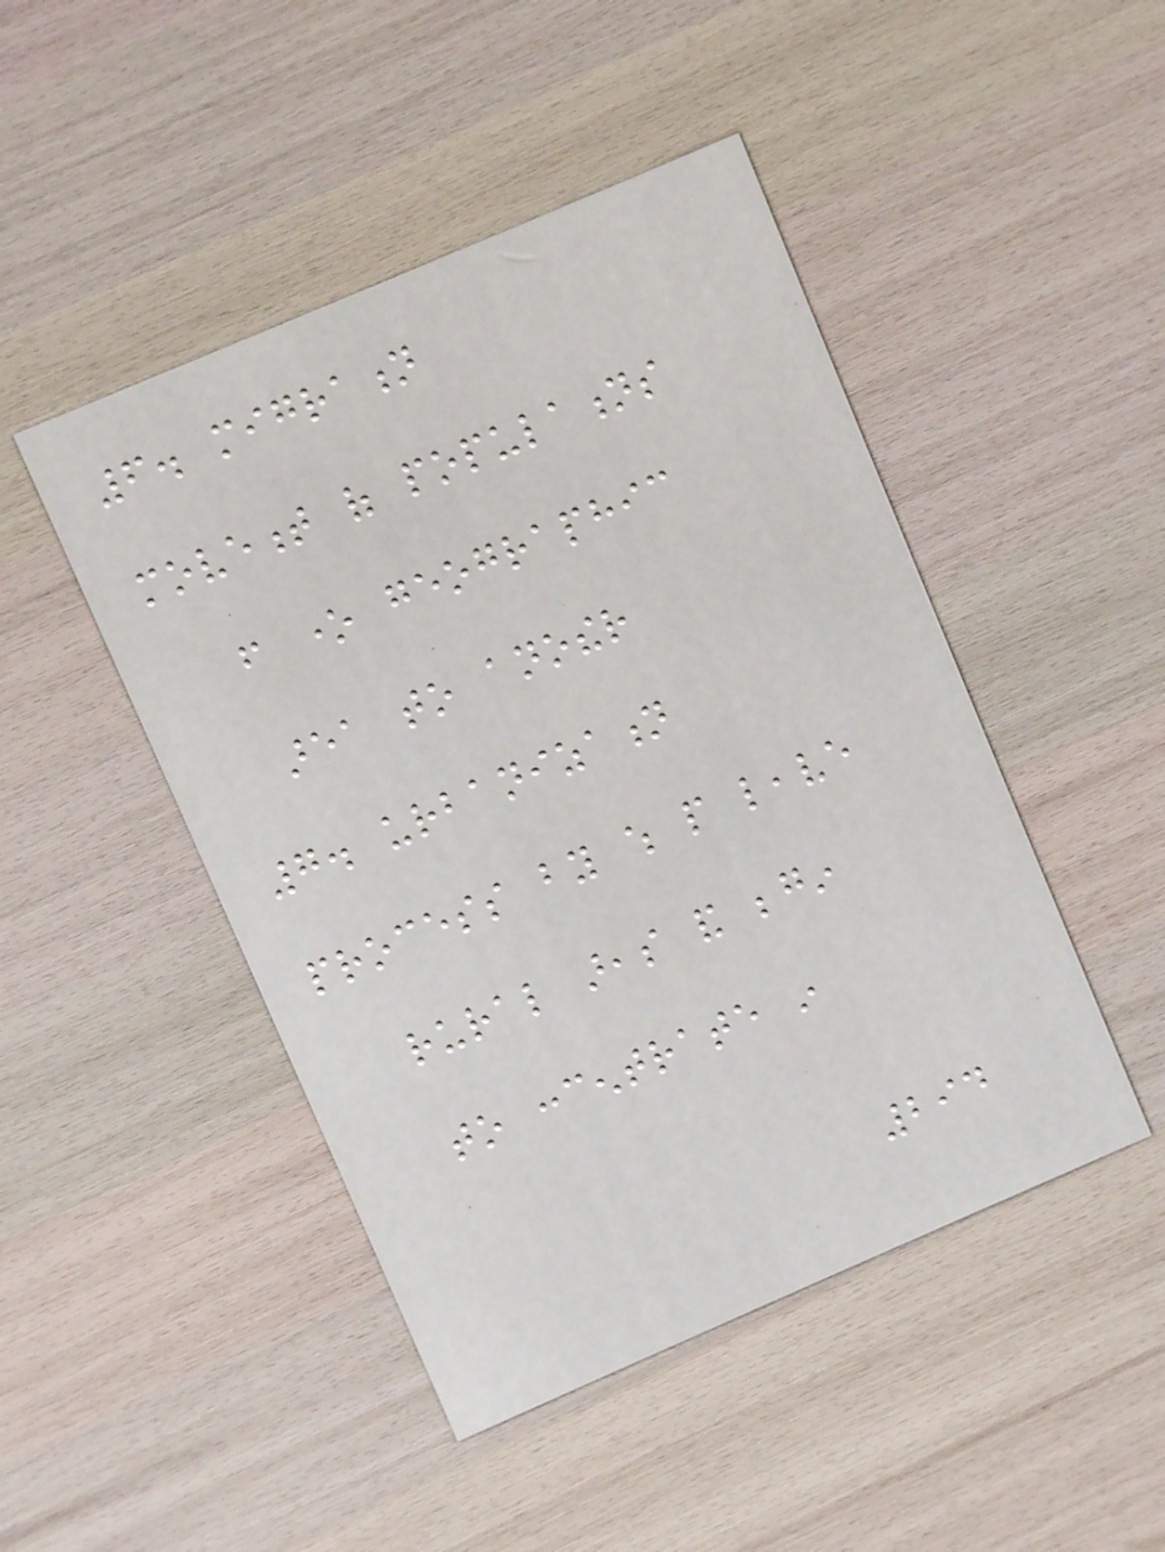6. migration
movement of populations
from one geographic
area to another
7. urbanization
process by which people leave
rural areas and begin
to concentrate in
294
